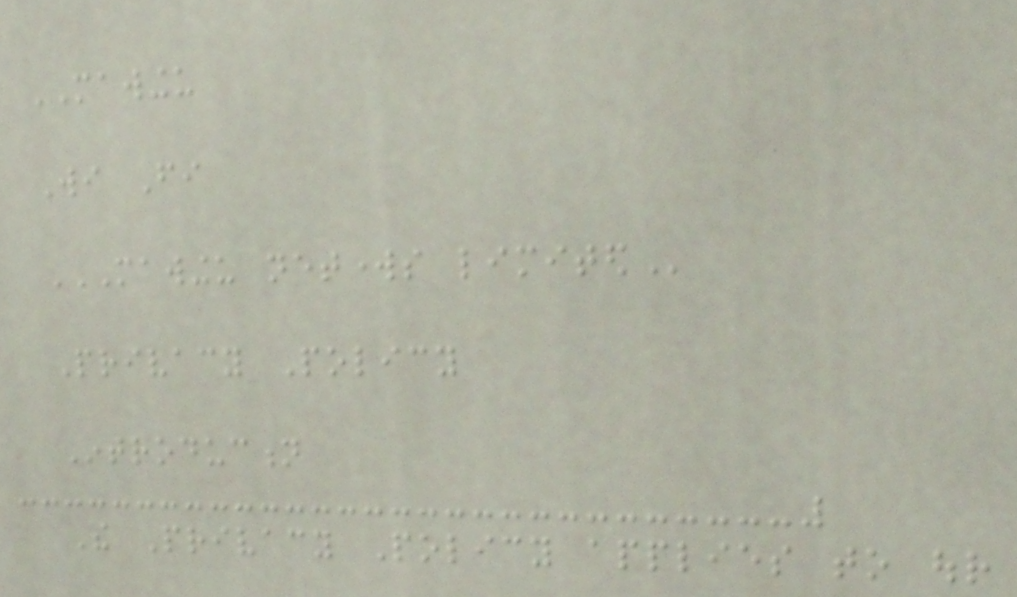MAWINGU
Wi Fi
MAWINGU NETWORKS LIMITED
Privacy Policy
Introduction
The Privacy Policy applies to our
